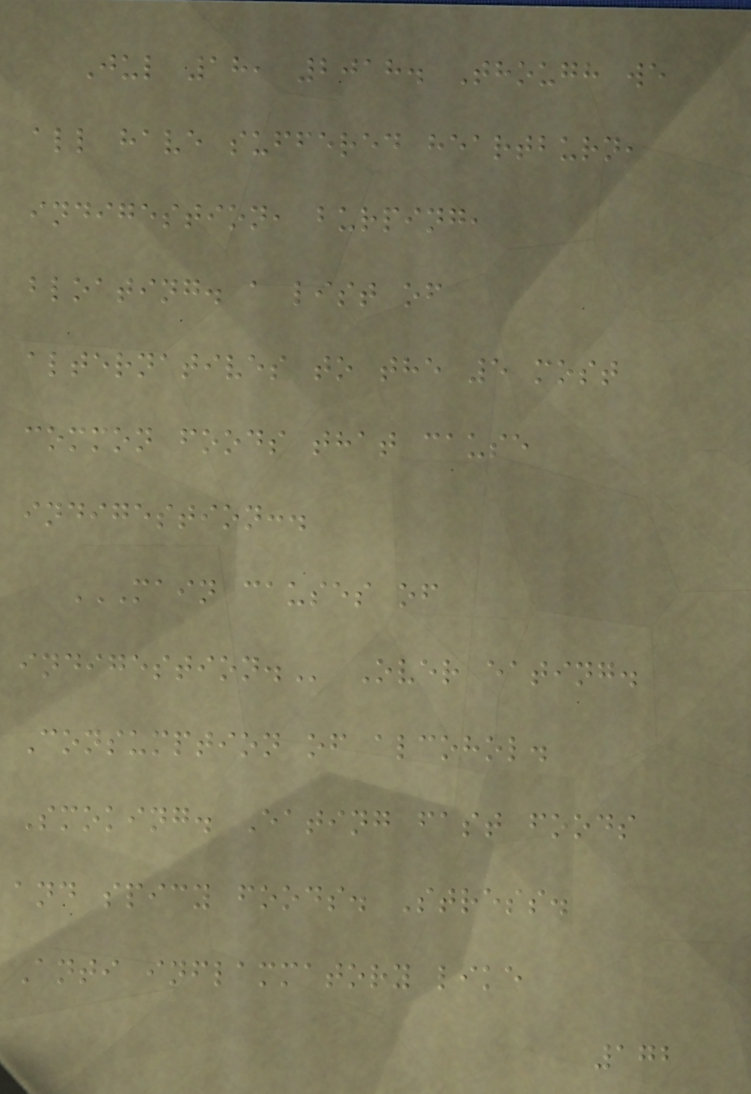Jul 18, 2018. Though we
all have suffered heartburn,
indigestion, burping,
bloating. a list of
alternatives to the 5 most
common foods that cause
indigestion:.
MAIN CAUSES OF
INDIGESTION. Over eating.
Consumption of alcohol.
Smoking. Eating fast foods
and spicy foods. Stress.
Anti inflammatory like
172
